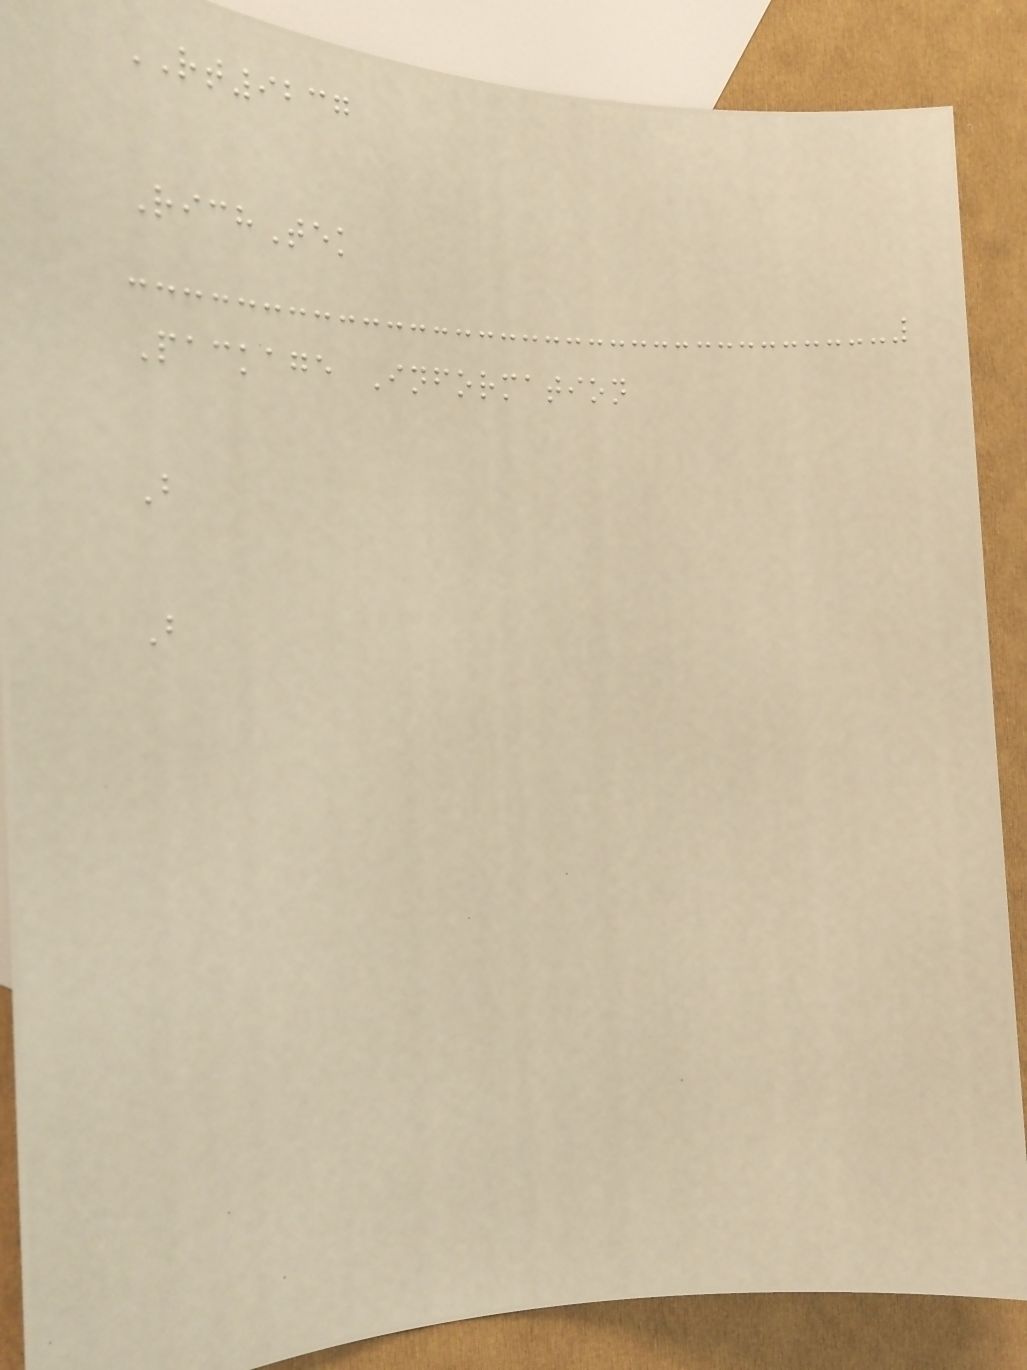RT9237
RichTek
Package Information
B
B
